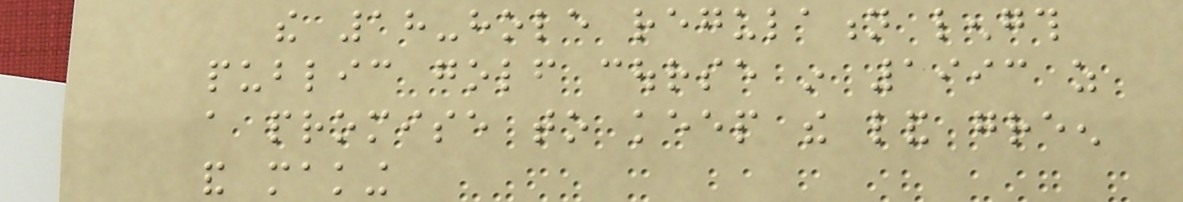the 18-hole regulation length
public golf course in 1993 as
a promise to keep the land green
and making
